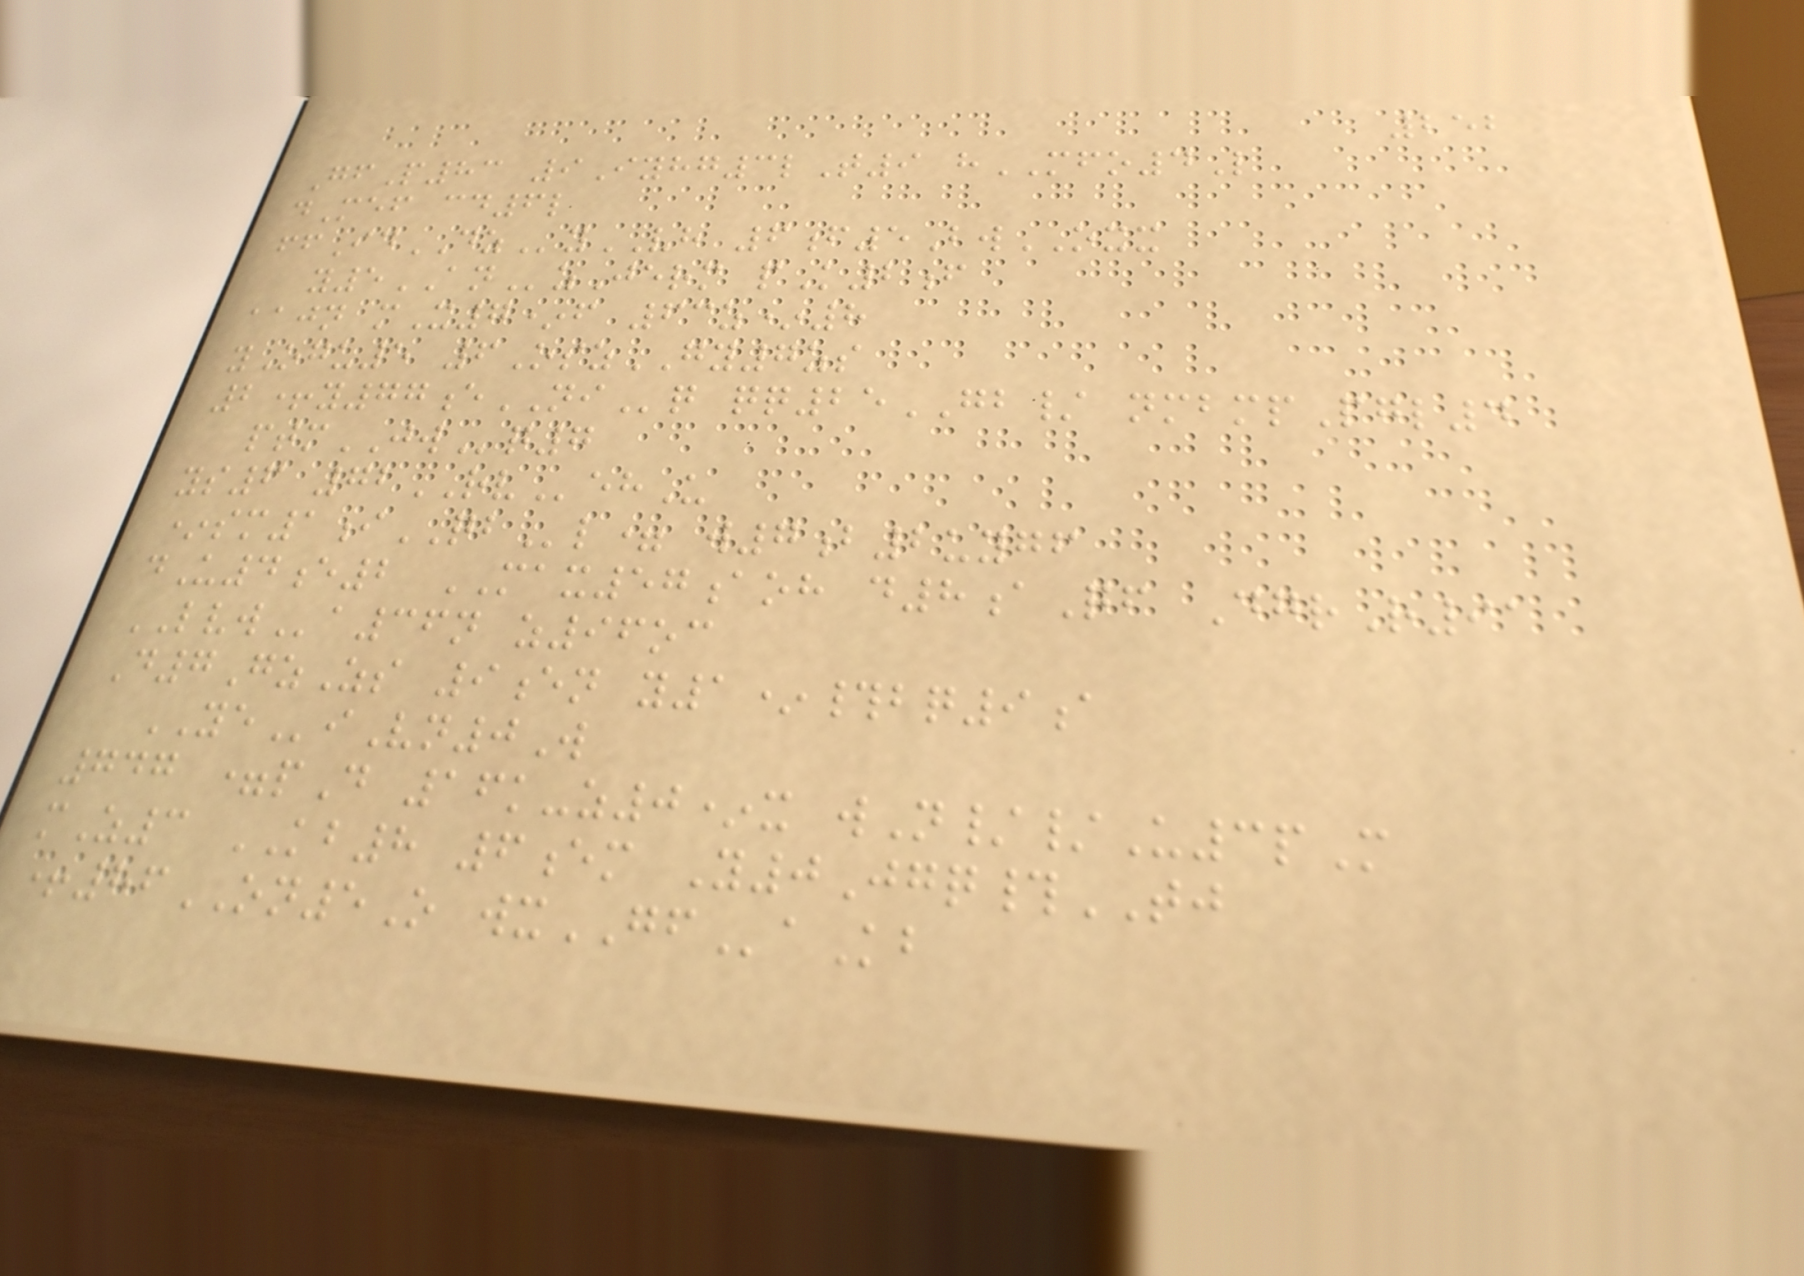252
GfP83 9Iyhg3lT9 hMFO4L
dMef cd6l
ffIdDZyVH 6f5BwOXX
y5ANzJerm pK2f
aajn mX7*f 63z*8
yOgu5 6OszGY7zs
2+y77eNIq qq25GB/ nmbmpPgl4
ptmJWq7
ys6 72RVehU
*sm1iQBl= w7b2uygf
dU4e2 MAX57aoh d8aQf DgrR91
LVWa36n z96oc
D7GzZs 9en y1*#bq9a
YEiVn0W
747 =pD 16k-z0*x wN//U3pM
mZ3 KB8 6em Y0Jgq#TJ
+86ON5O wxGFaKb
